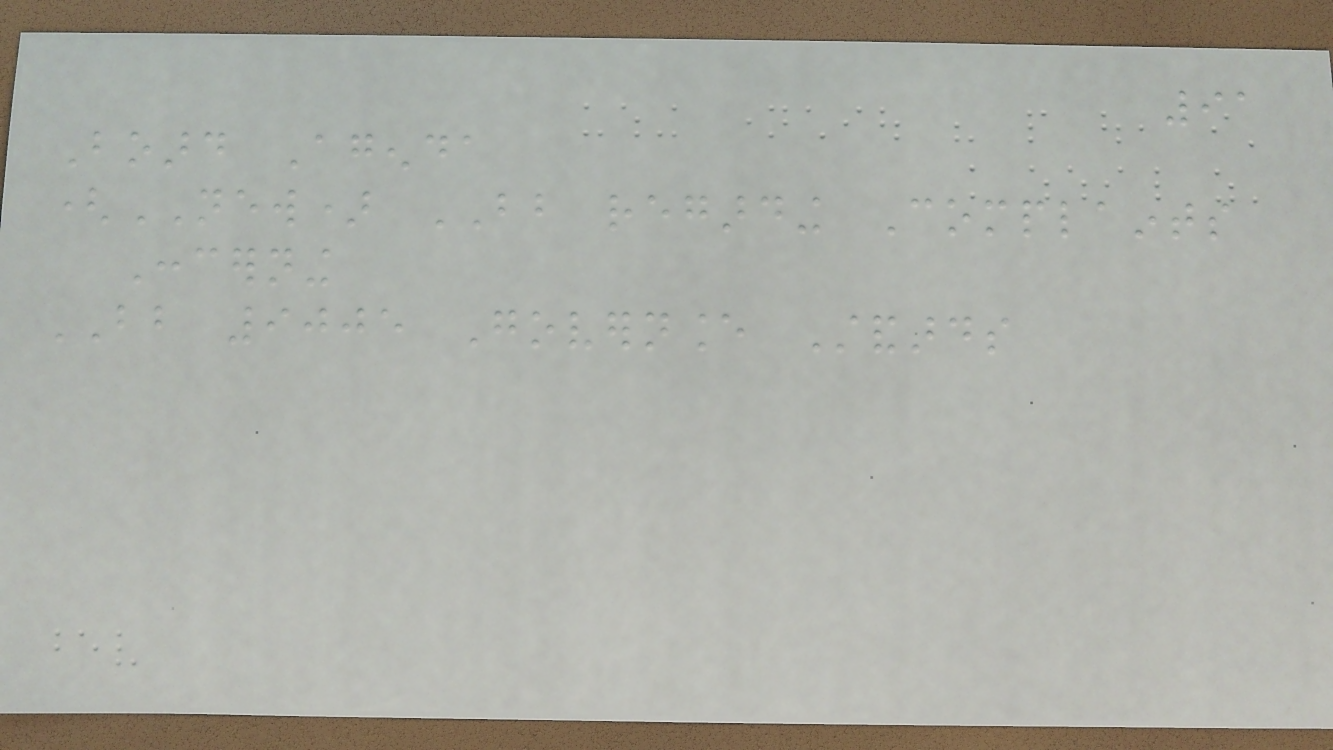91
Board Agenda
(NEW) BB regarding Complaints
Concerning
BB 9005 Governance Standards
